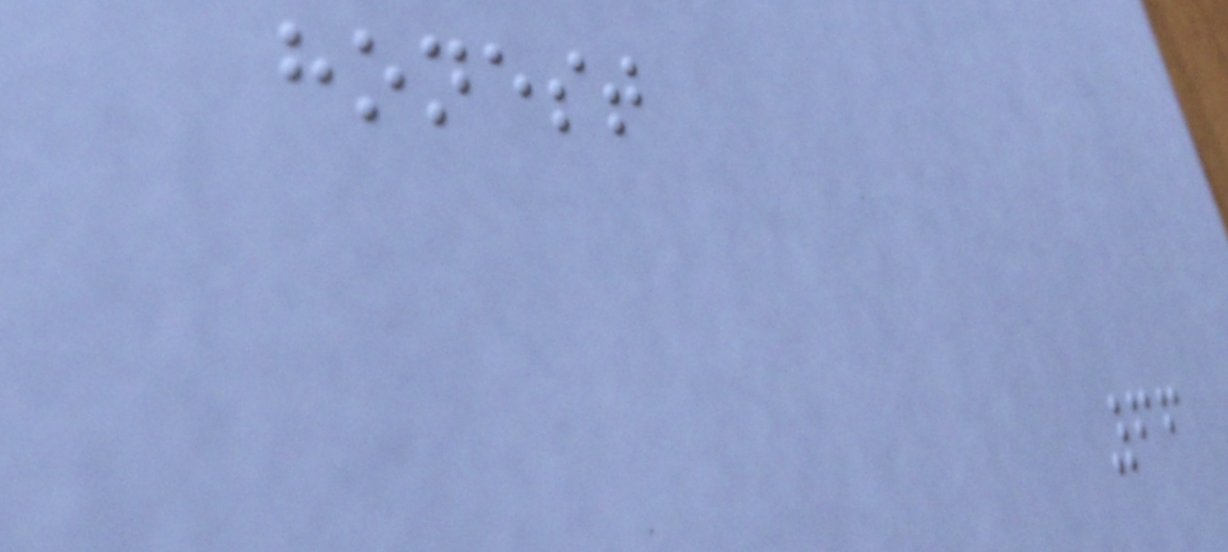honest
66
